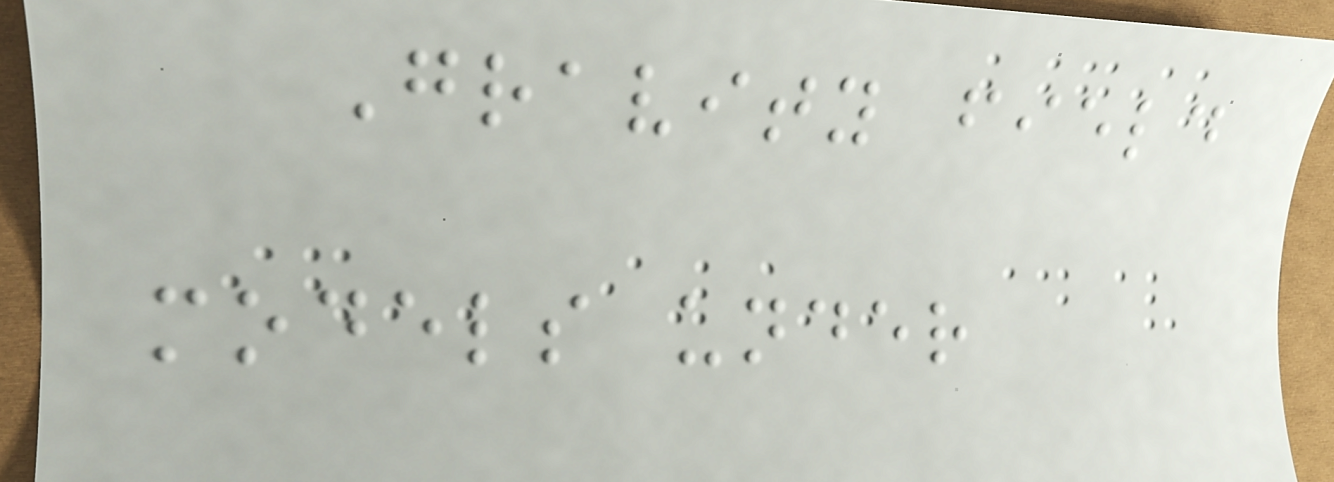Gravity field
models under
